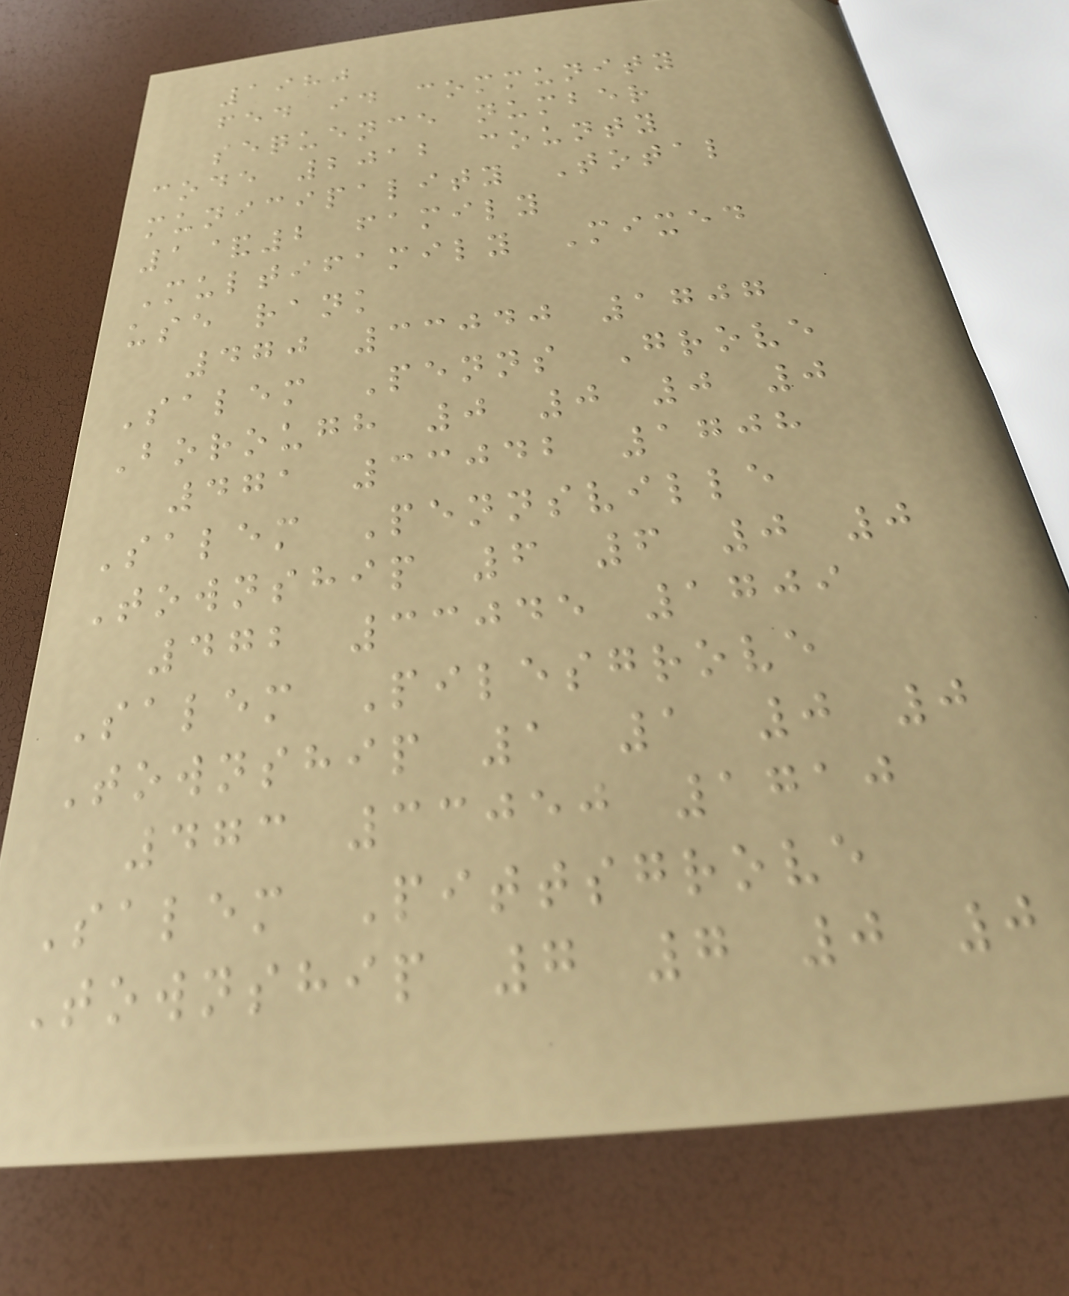1980
fed id community
sequence number
code 2012 county
municipality Total
1&2 family
Multifamily Mixed
use rank
470 33040 1707
Salem Penns Grove
Borough 0 0 0 0
471 33042 1708
Salem Pennsville
Township 6 6 0 0
472 33045 1709
Salem Pilesgrove
Township 1 1 0 0
473 33050 1710
Salem Pittsgrove
Township 7 7 0 0
